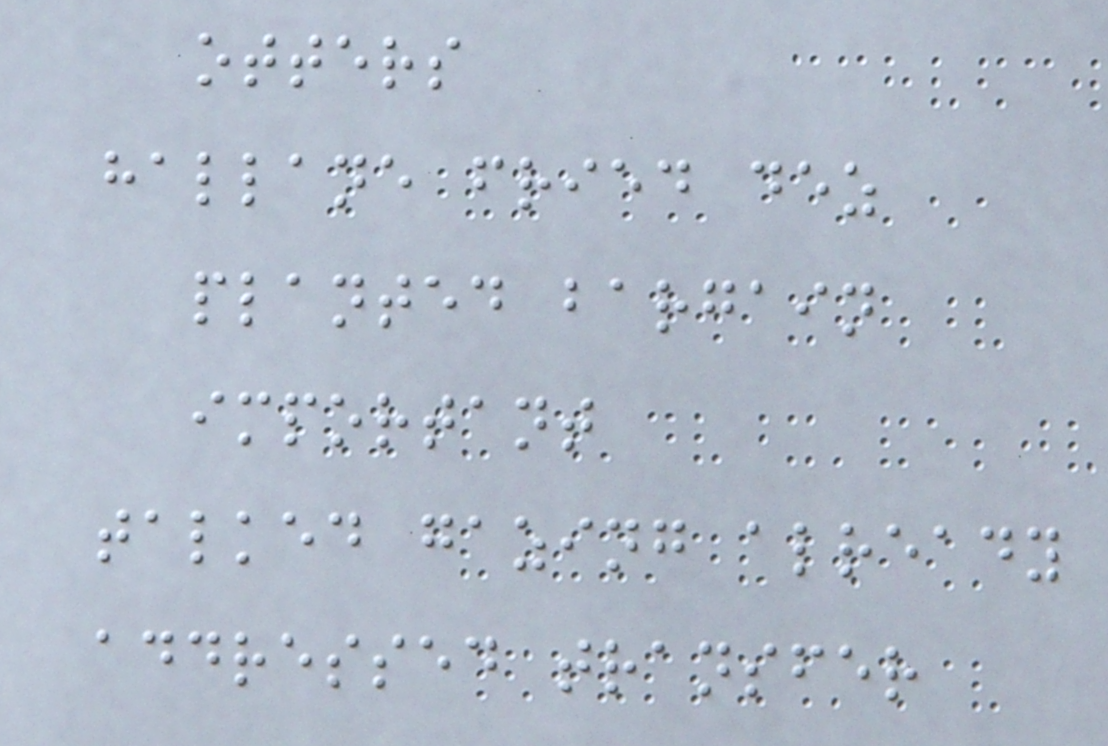otters
hallane fried dez
planted bargain
important
talked gazing already
addressed transfer
